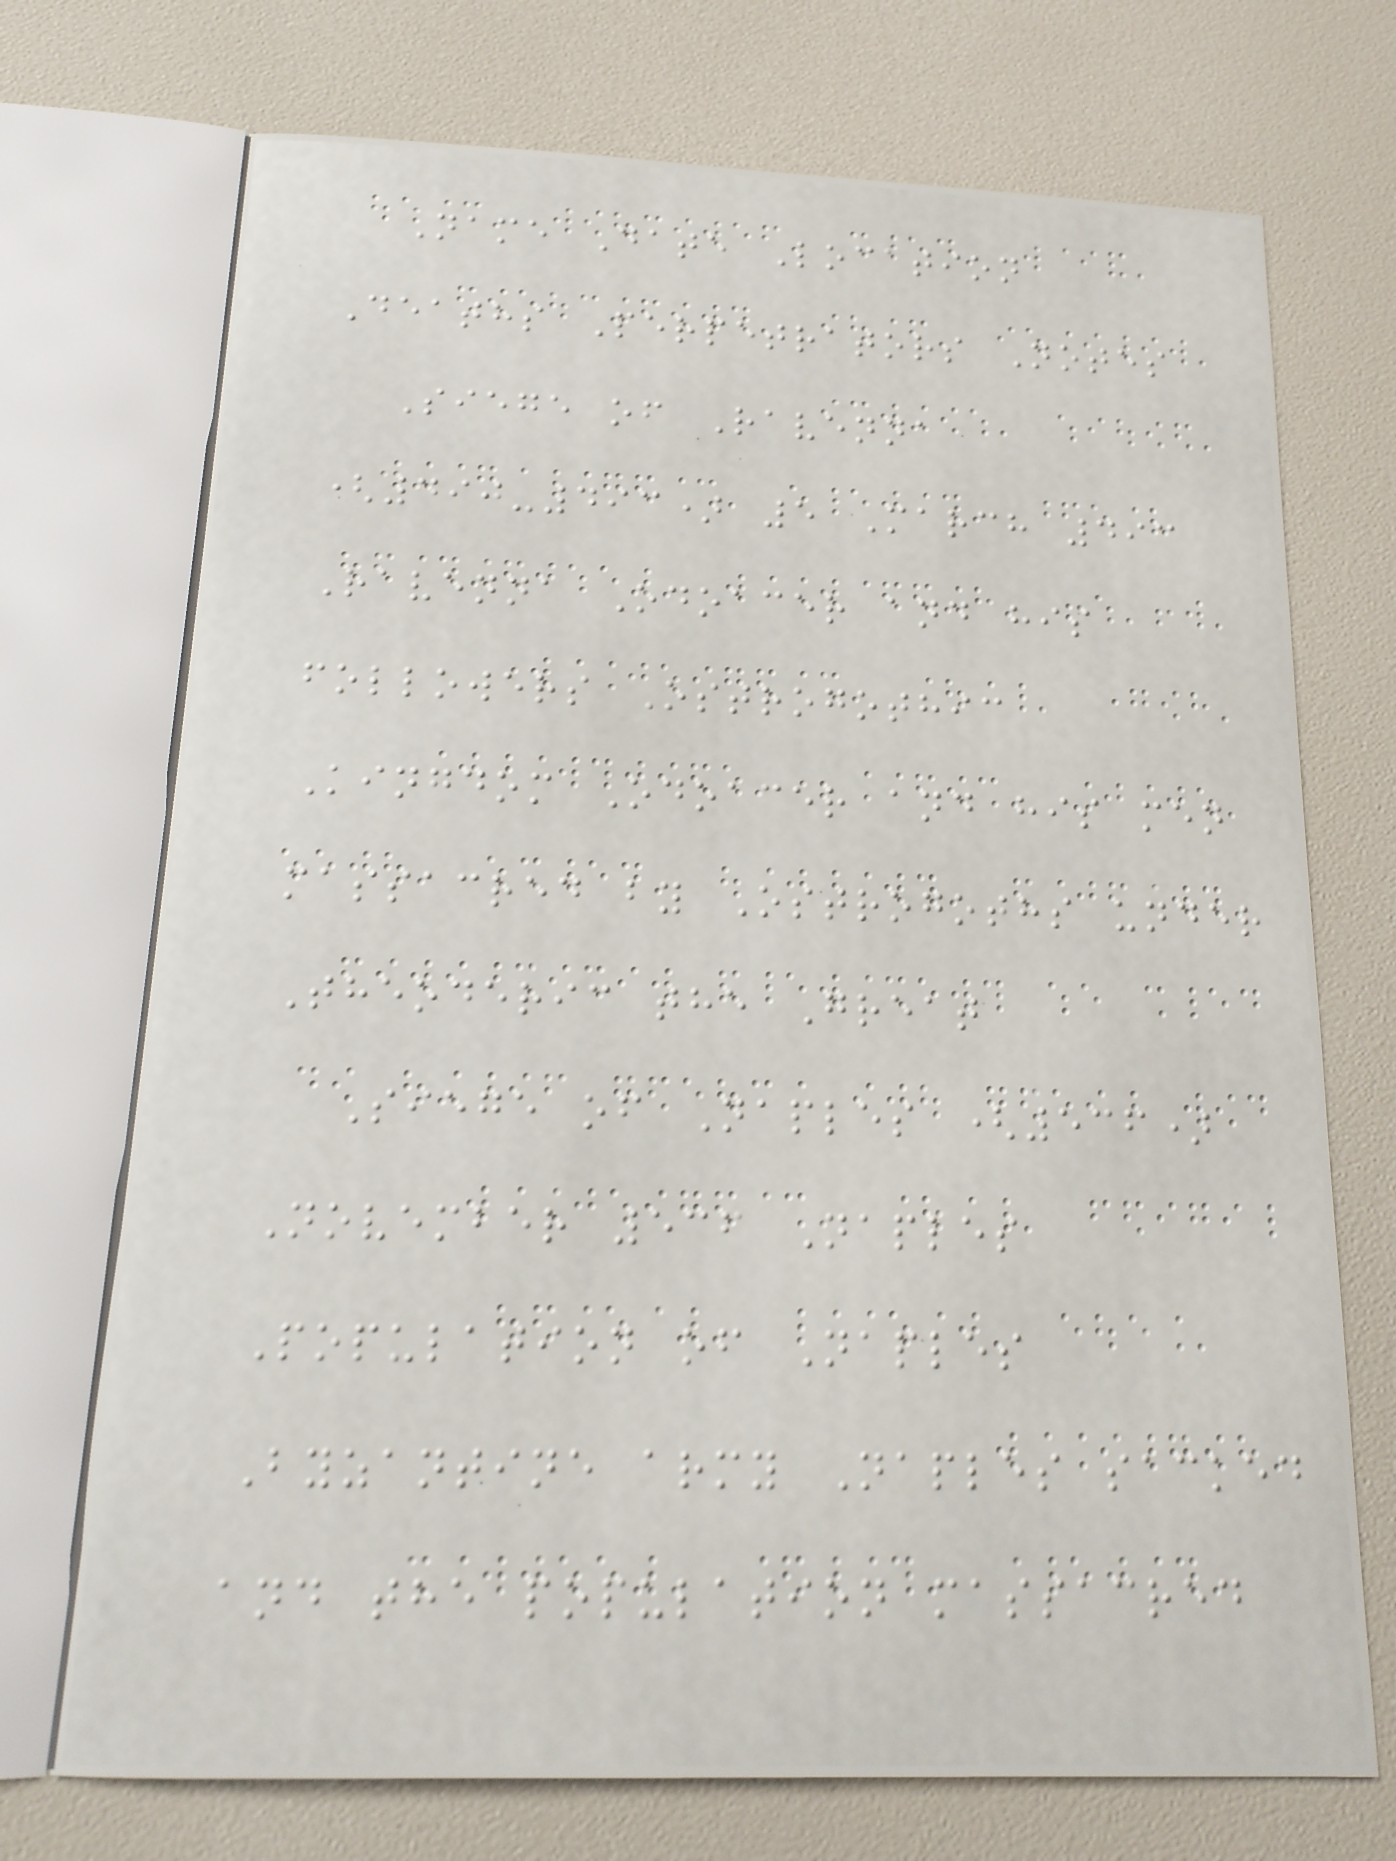Name Date Location
Deaths Perpetrators Notes
Siege of Ravenna
(490-493) 5 March 493
Ravenna Odoacer and his
followers Ostrogothic
Kingdom Odoacer and his men
massacred by Ostrogoths under
Theoderic the Great
Siege of Naples (536)
November 536 Naples
Population of Naples
Byzantine army Naples sacked
and the population massacred
